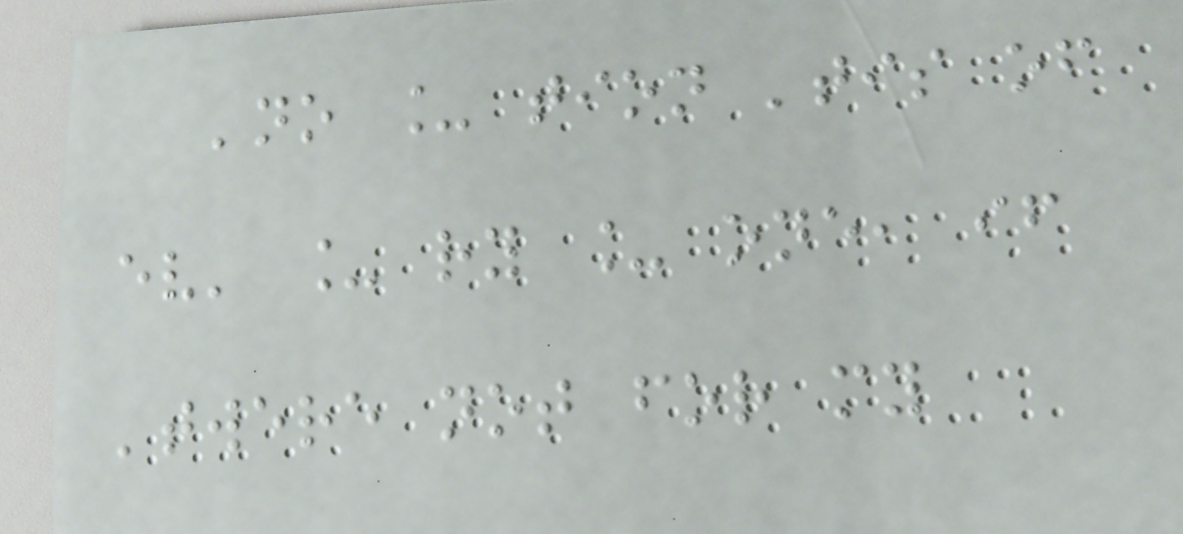'no _ tion 'tis of
ev' _ ry _ one, if
'twere not for my
